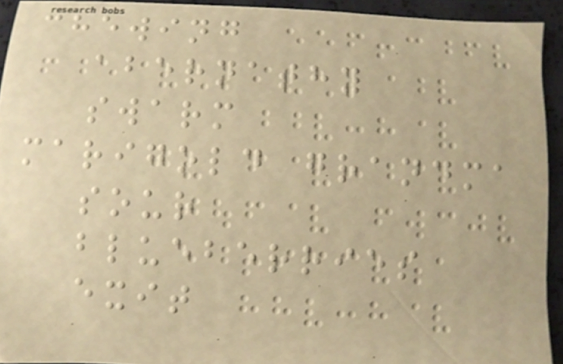chewing
abernathy
swarm
marigold grandma
sour
blueberries
exit
